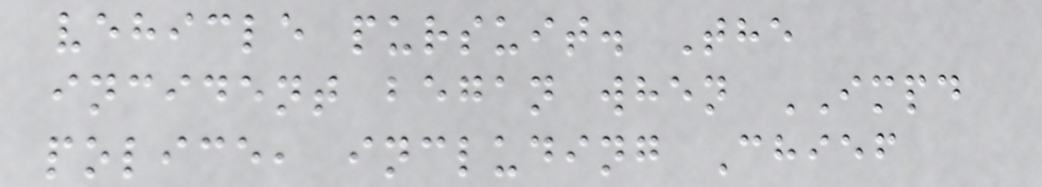vehicle pursuit. The
incident began when IMPD
police, including Chief
